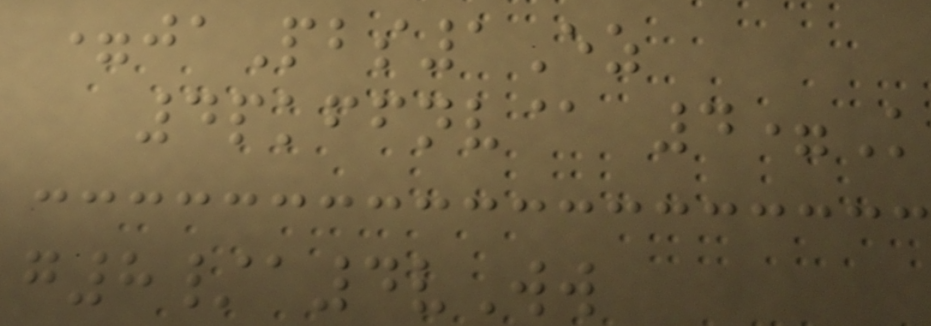=jaPbs1Ez
4pkffnv@ 4=K
g8/a4vWw
